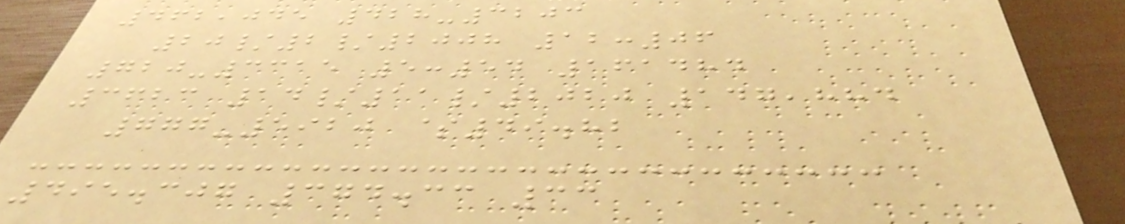462,045 428-3203
20/2/2008 12:06
720-3315 5:54 161484
3623 14/11/2020 147,884
777-5920 $49.82
495.307 374.33 33
